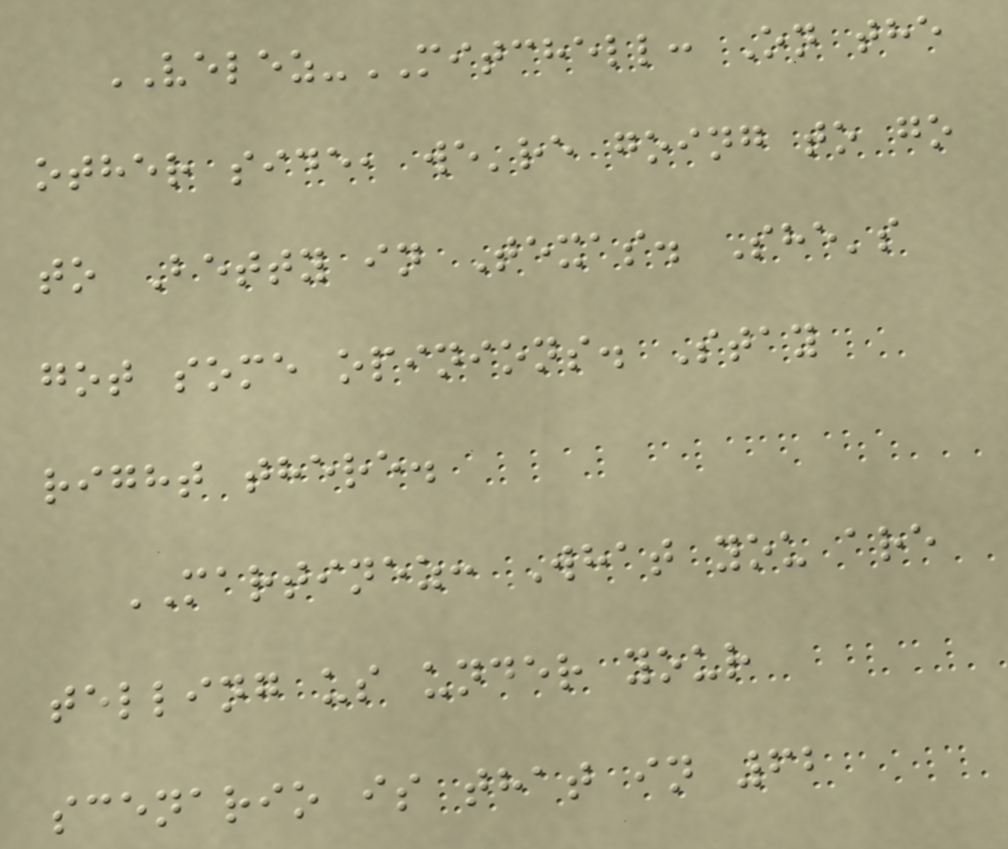VELEZ-MITCHELL: On the
other side, we're going to go
to Betty in Texas. She's
got some opinions. Stay
right there.
MARTINEZ: What you are
telling us under your
scenario is that in 62
